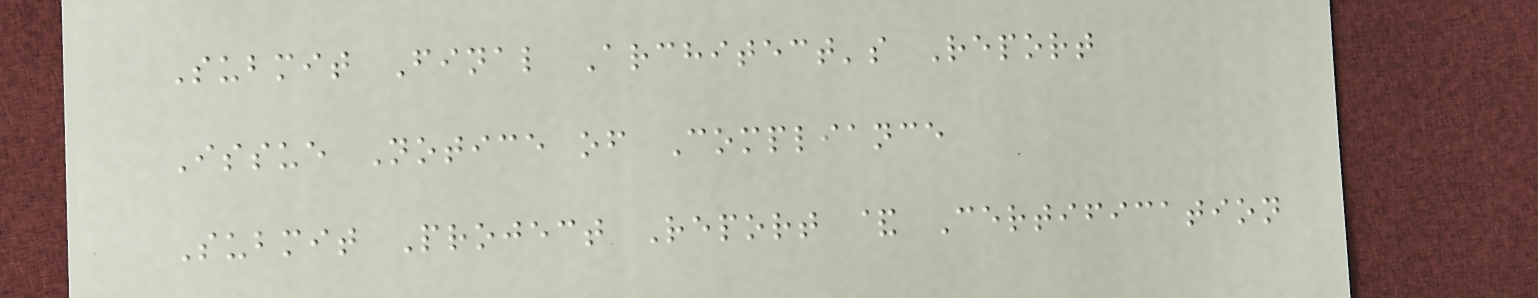Submit Final Architect's Report
Issue Notice of Compliance
Submit Project Report & Certification
